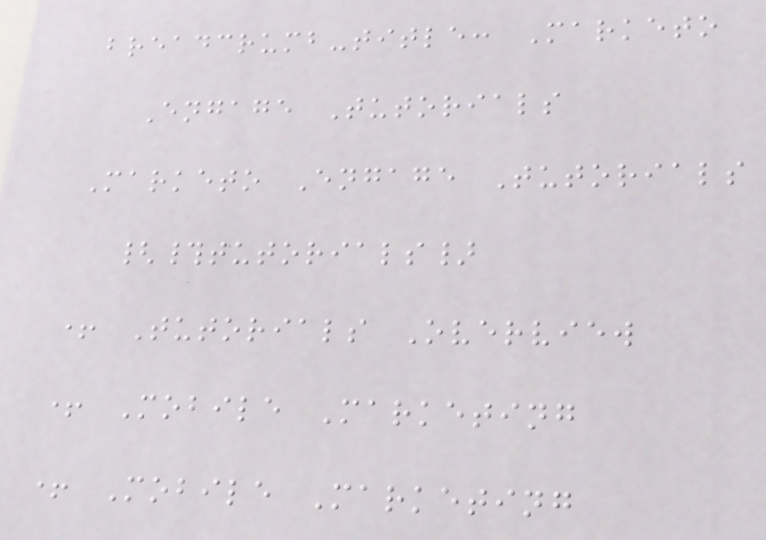breadcrumb-title: Marketo
Engage Tutorials
Marketo Engage Tutorials
{#tutorials}
+ Tutorials Overview
+ Mobile Marketing
+ Mobile Marketing
